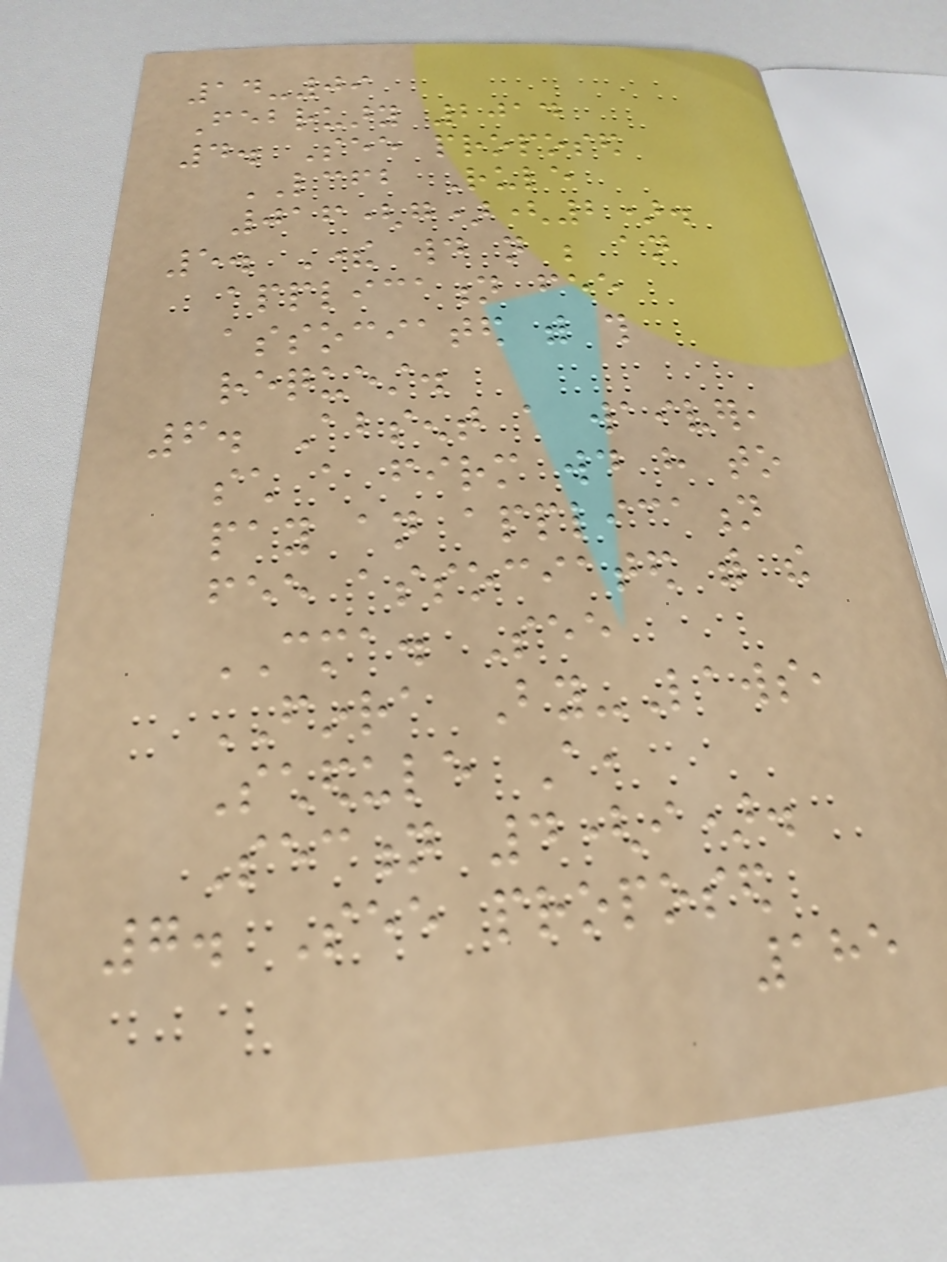14-09
February 2014
4. See proposed
LCFB Rule
016(g)(2).
5. There would not be an
application fee
associated with this
request.
6. Absent a waiver,
such a firm would have to
pay an application
fee associated with the
CMA. See
FINRA By-Laws,
Schedule A,
Section 4(i).
7. See proposed
185
